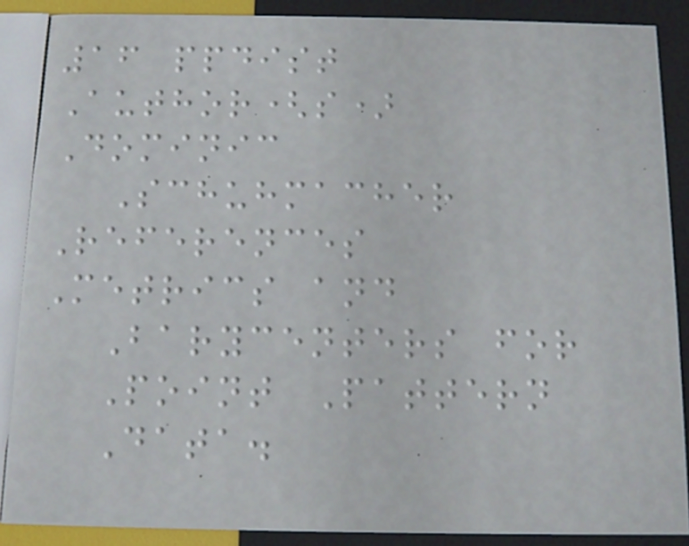16 ppdist
Author(s)
Dominic
Schuhmacher
References
Metrics and
Barycenters for
Point Pattern
Data.
